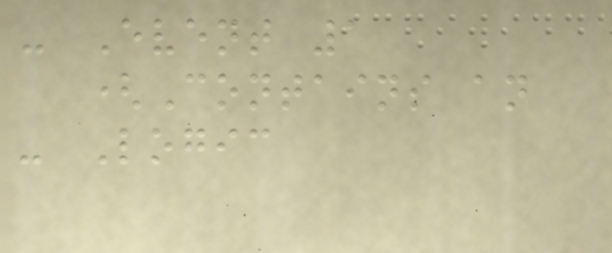- Event 1
(Contains an
- Logic
